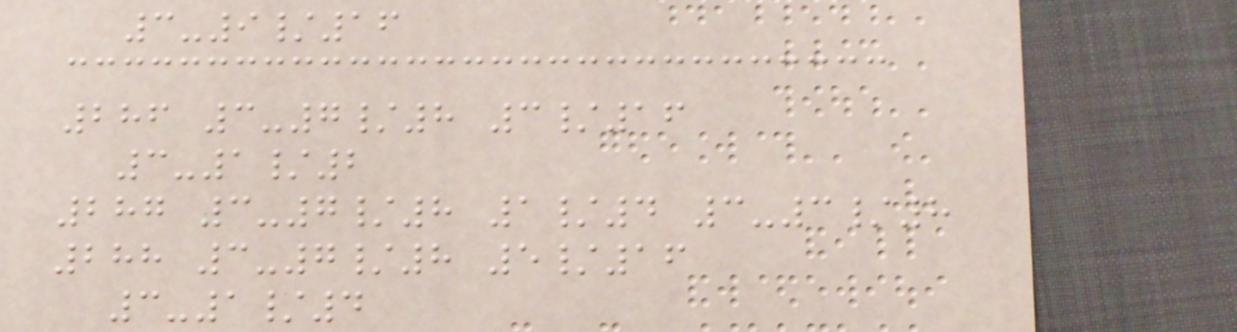3-9/16
286 3-7/8 3/16
3-1/2
287 3-7/8 1/4 3-3/8
288 3-7/8 5/16
3-1/4
